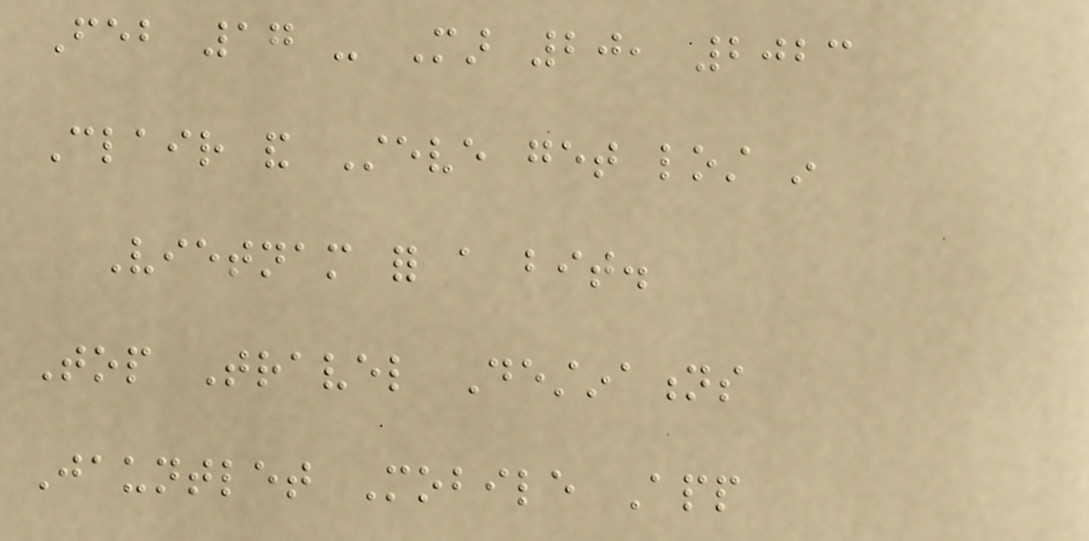Feb 17 - Mar 20, 2023
Clair and Steve get lost in
Vietnam for a bit.
Top Travel Destinations
Jauntlet Mobile App
